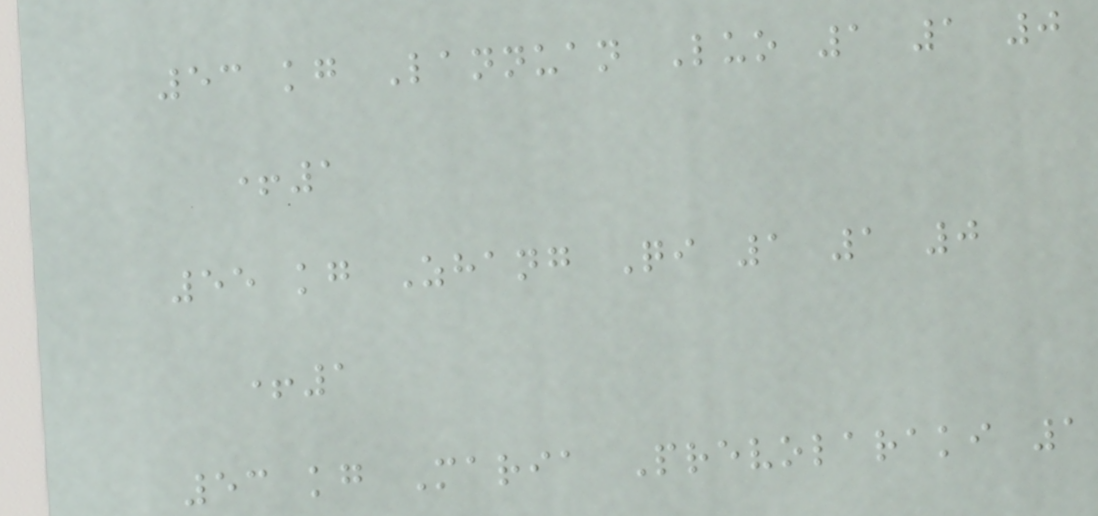53 kg Lannuan Luo 1 1 0
+1
55 kg Zhang Qi 1 1 0
+1
53 kg Maria Prevolaraki 1
